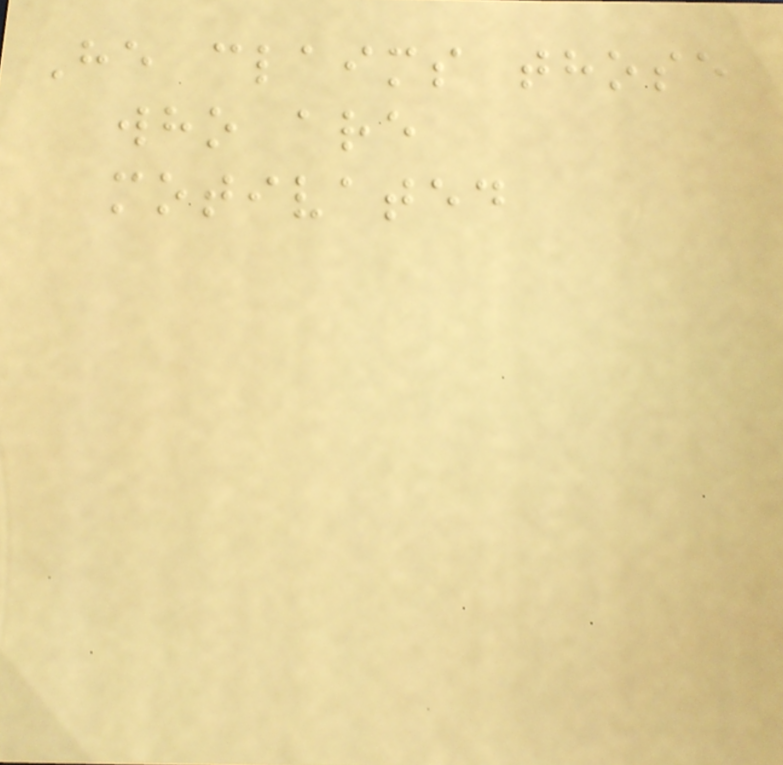He claims those
who are
motivated
